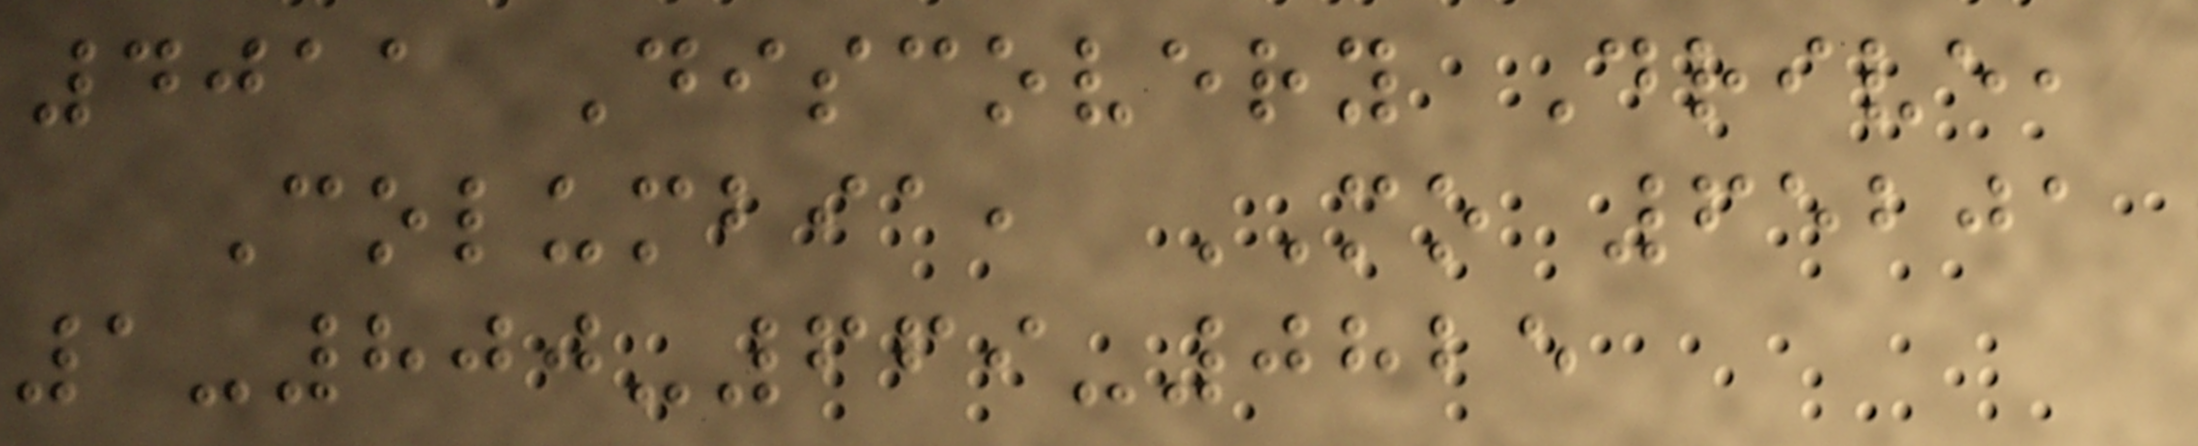4011 Discovery Drive,
Columbia, MO 65201
1-800-669-0825
